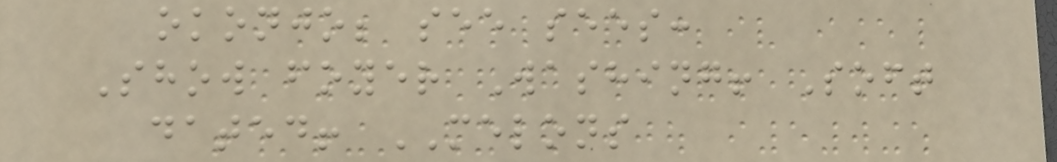okonjo; see sees:
Show foyer Washing! Soft
dated! MELONS
